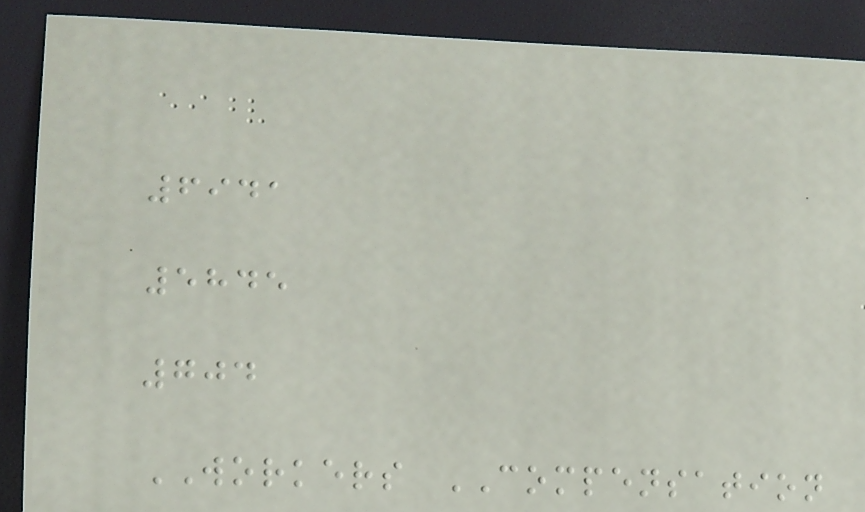6941
5845
704
WORKERS COMPENSATION
